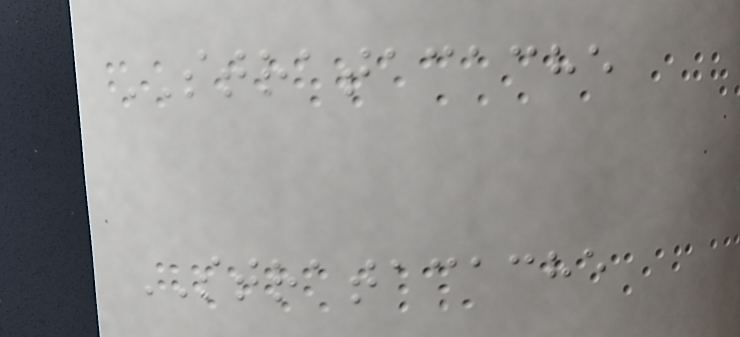STRATACACHE
STRATACACHE
